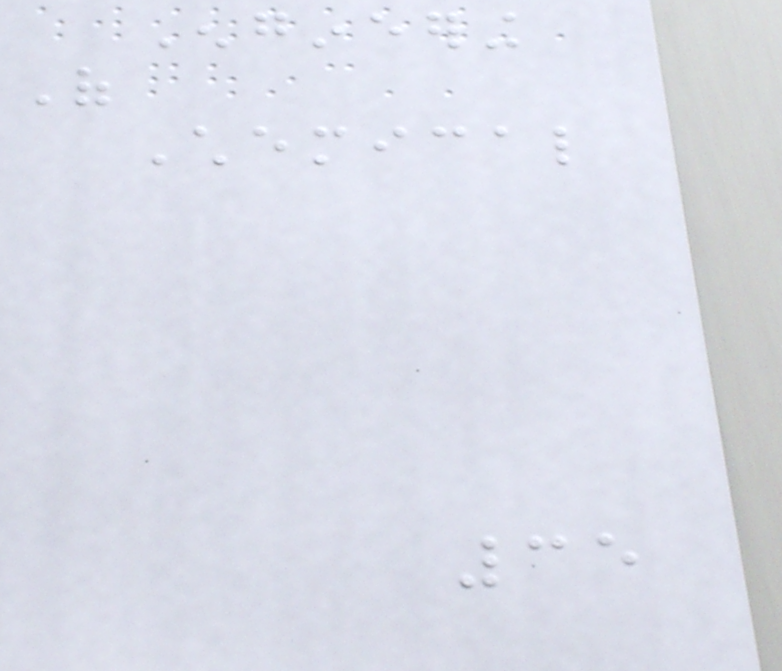Engineering
Of
Chemical
35
